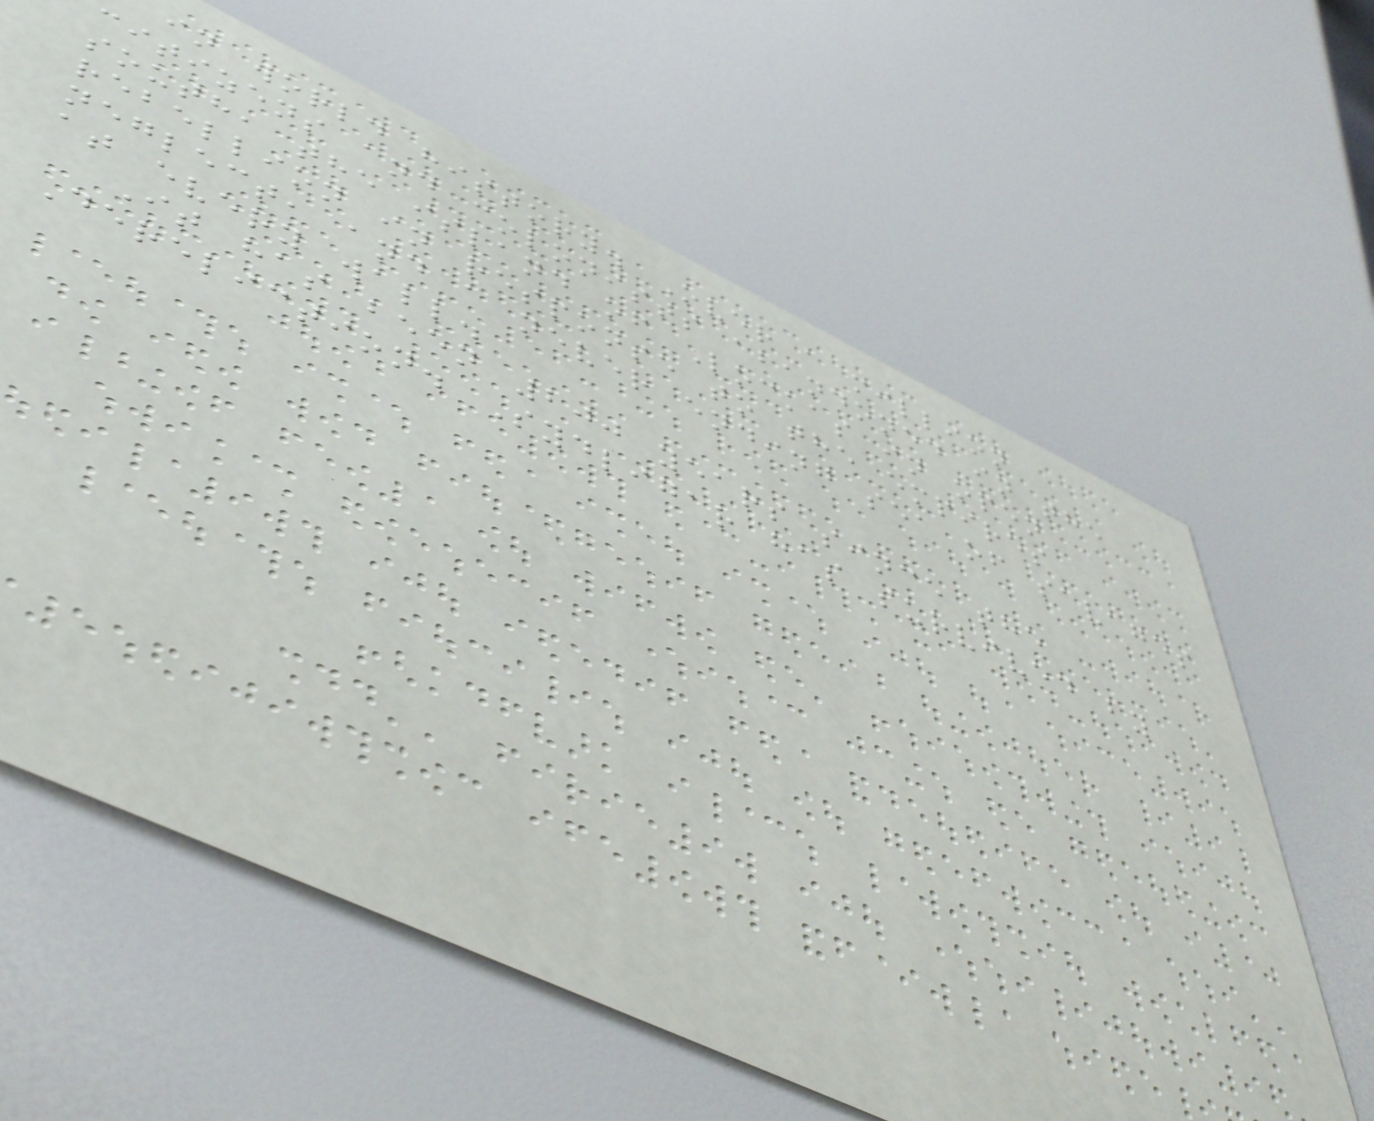in world history. Over a million
citizens and colonists abandoned in the
south, the island of Lockas in open
rebellion in response to the empires
neglect, and a never ending sea of savages
at every wall.
It has been 200 years since the
Dereliction. Sydligar has survived by
